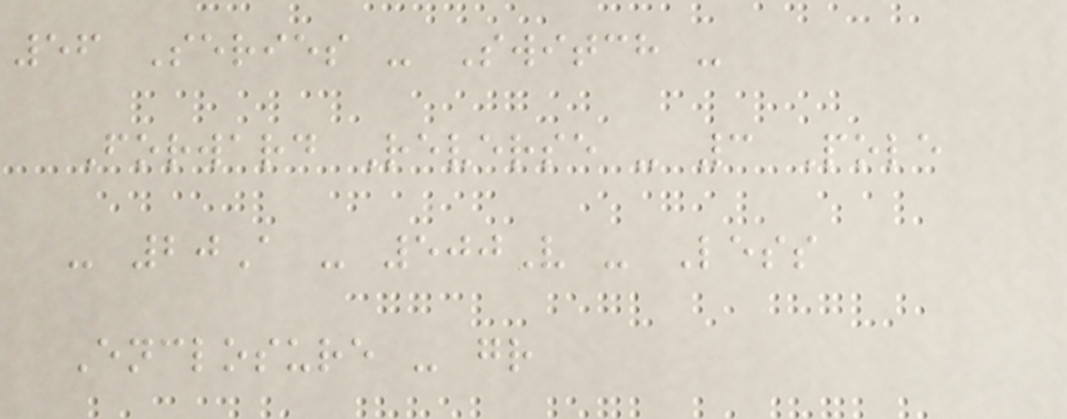56 Series - Switch -
Forward Reverse - 3 Pole
- 20A - 500V - Less
Enclosure - gr
